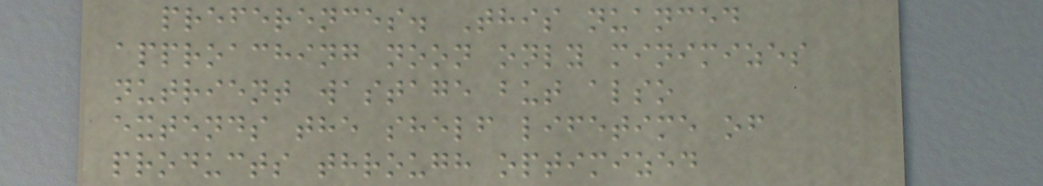preferences. This nuanced
approaching noon only minimizes
nutrient wastage but also
extends the shelf lifetime of
products through optimized
